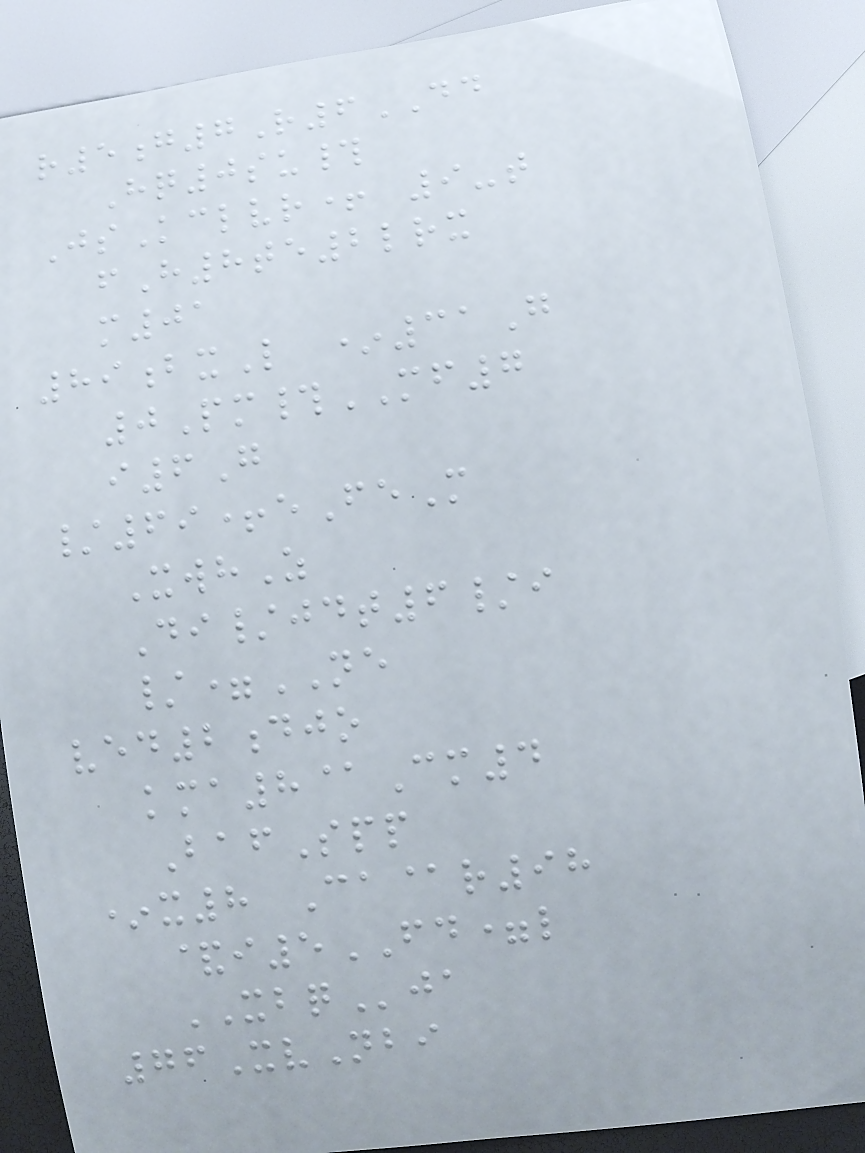r5g7R6DD
Hq0su#
JsKclvr+ 9-t
fH8te2lrx
m01
89bxL *31G
0Pm#MF7
i6G
/69+eFeM
XwhZ
Di/jdt6/i
/=NE
ved2djo
kma8@Cm4
BafSpp
*x8 Ca@r98
&i5FD=l
XBQja
76XvNbi
